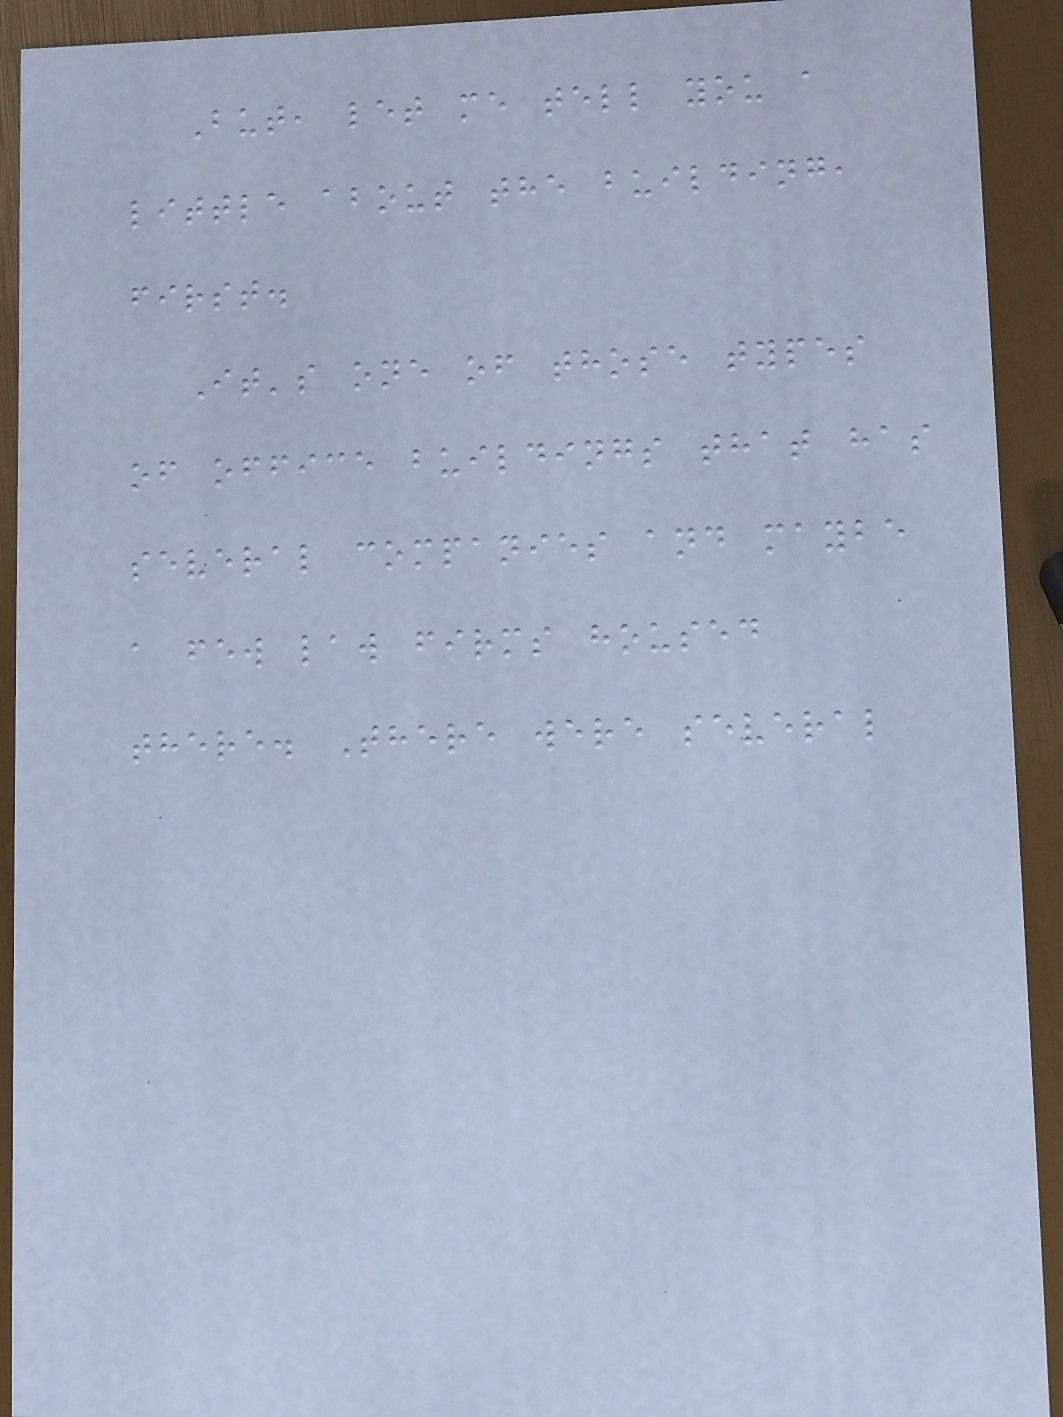But, let me tell you a
little about the building,
first.
It's one of those types
of office buildings that has
several companies and maybe
a few law firms housed
there. There were several
